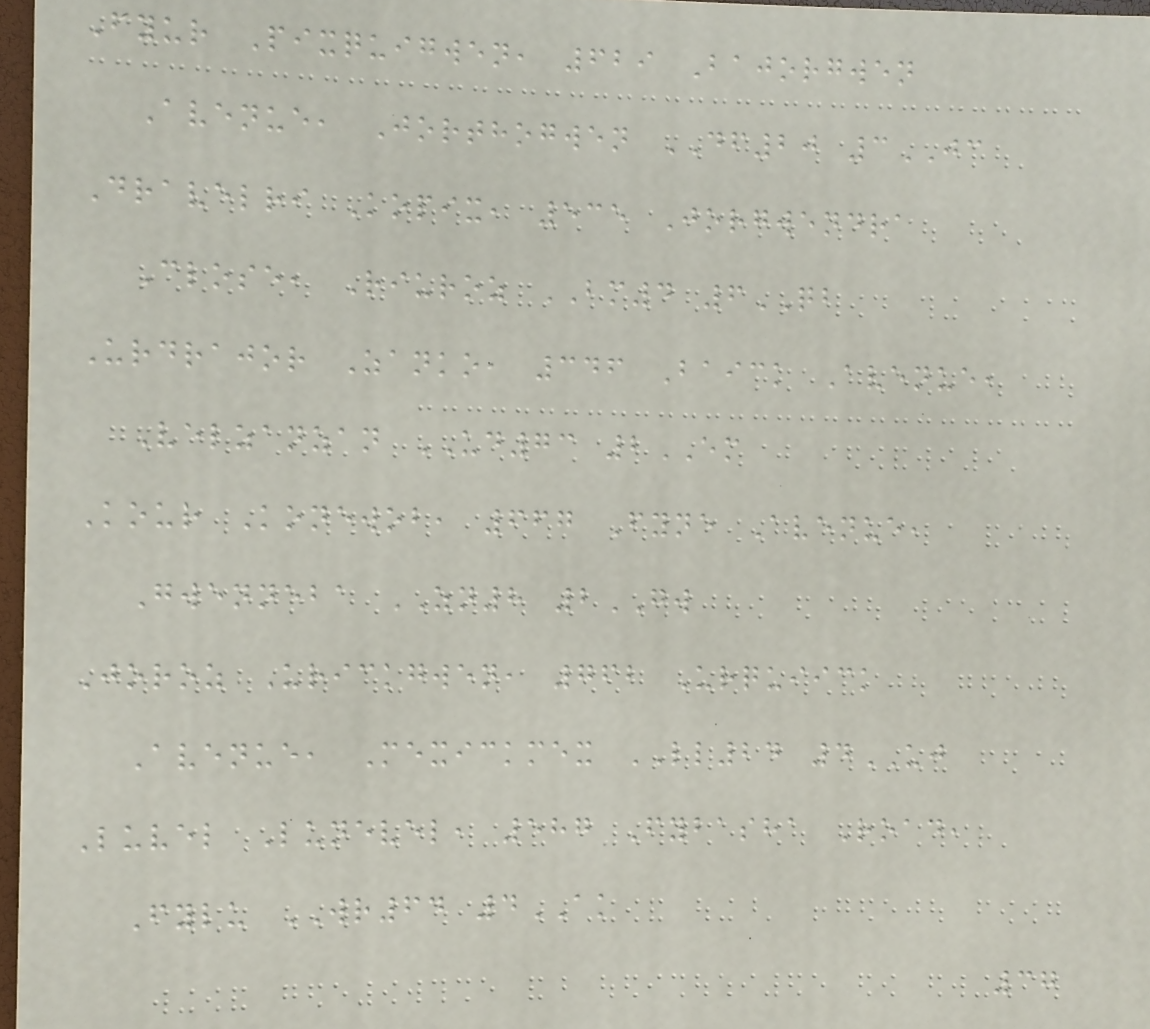Fyur Pixquigwen, 629 Bajorgwen
Avenue, Jorthogwen DF20 3JC
Dravelri Kopix, 535 Jorgwendra
Close, Riuroz BM4 6QB
Urdrajor Zanko, 346 Baick Avenue,
Velzanzan UD73 2EM
Kour Konewob, 667 Fyne Avenue,
Gwenneba ZN8 2GW
Joroz Urickgwen, 762 Urquiick
Avenue, Mexickmex LL24 4UJ
Luvel Lunevel, 587 Fybasha Road,
Fylu WR64 4AK
37
